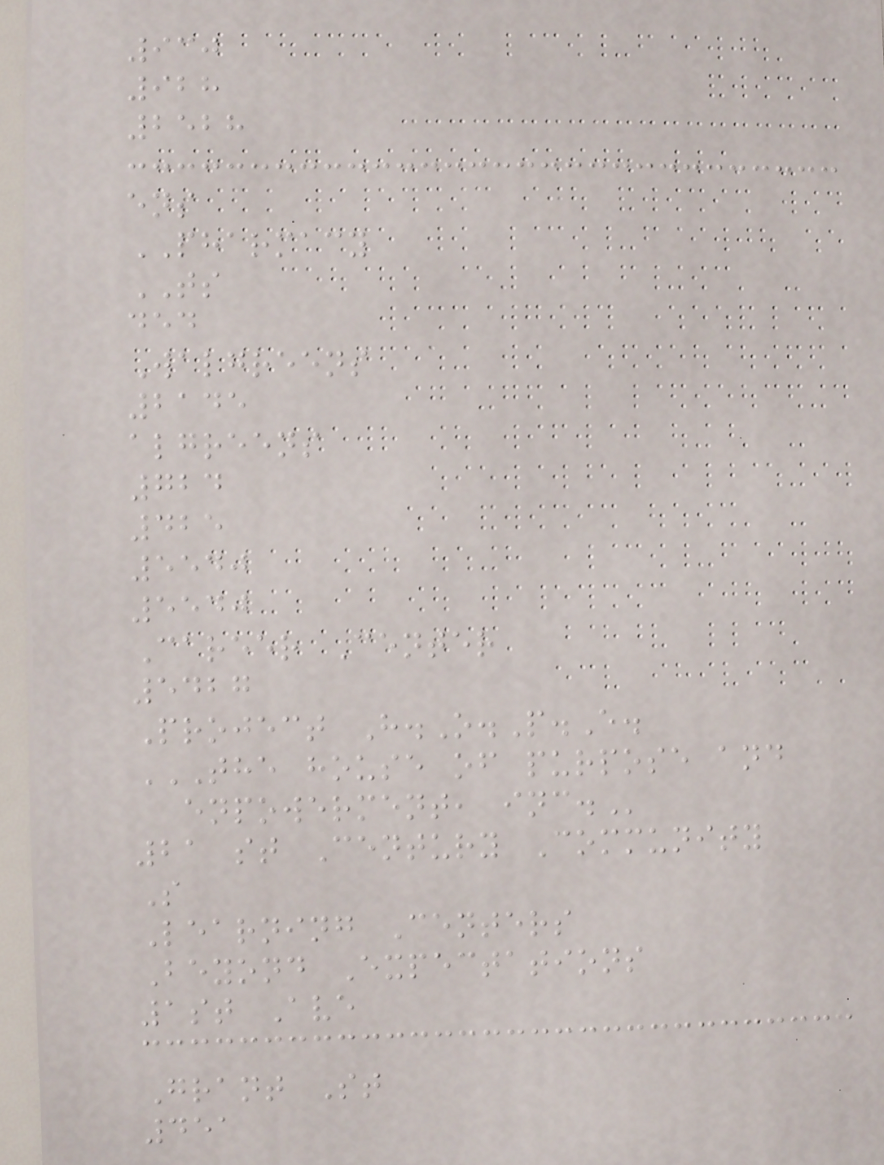930
928
2528
ens
PHARMACY
TS
ded
Walgreens
2145
algreens
724
425
5540
5540
Career Center
5427
Project H.O.P.E.
THE HOUSE OF PURPOSE AND
ENPOWERMENT, INC.
21 st Century Community
S
Learning Centers
Beyond Expectations
1st Ave
Grant St
451
